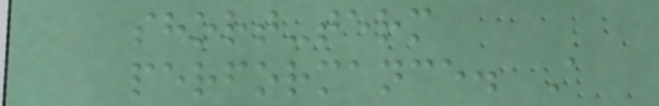short-term
performance. A
